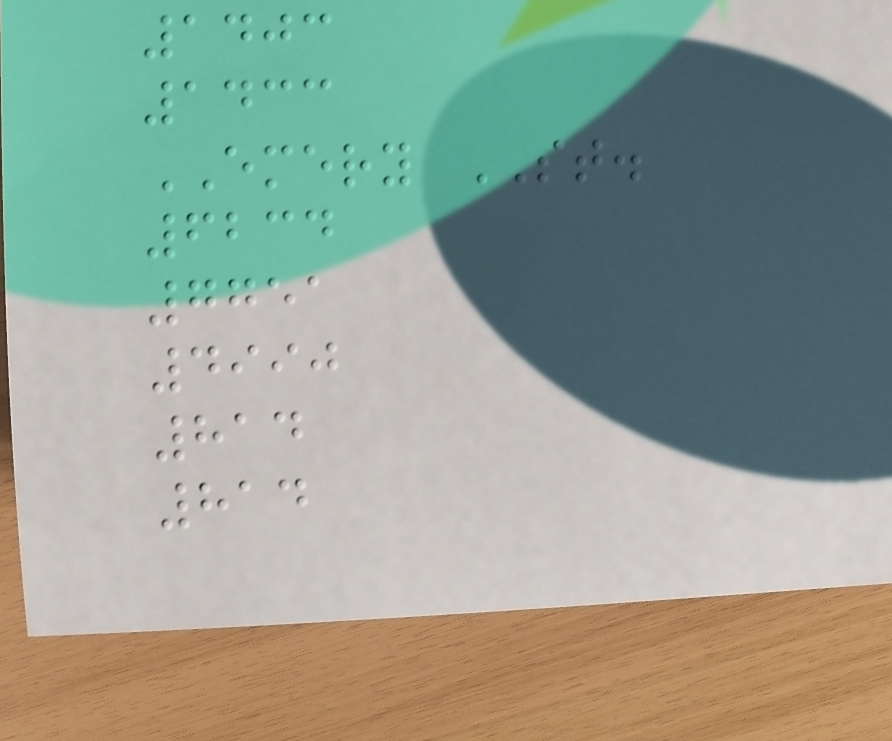1403
1433
EMERY ST.
6234
7751
4990
814
814
